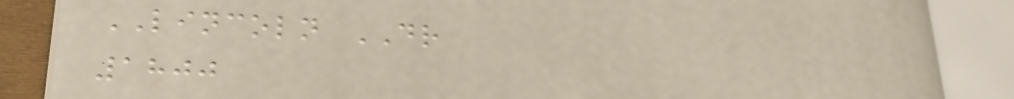LINCOLN DR
1800
